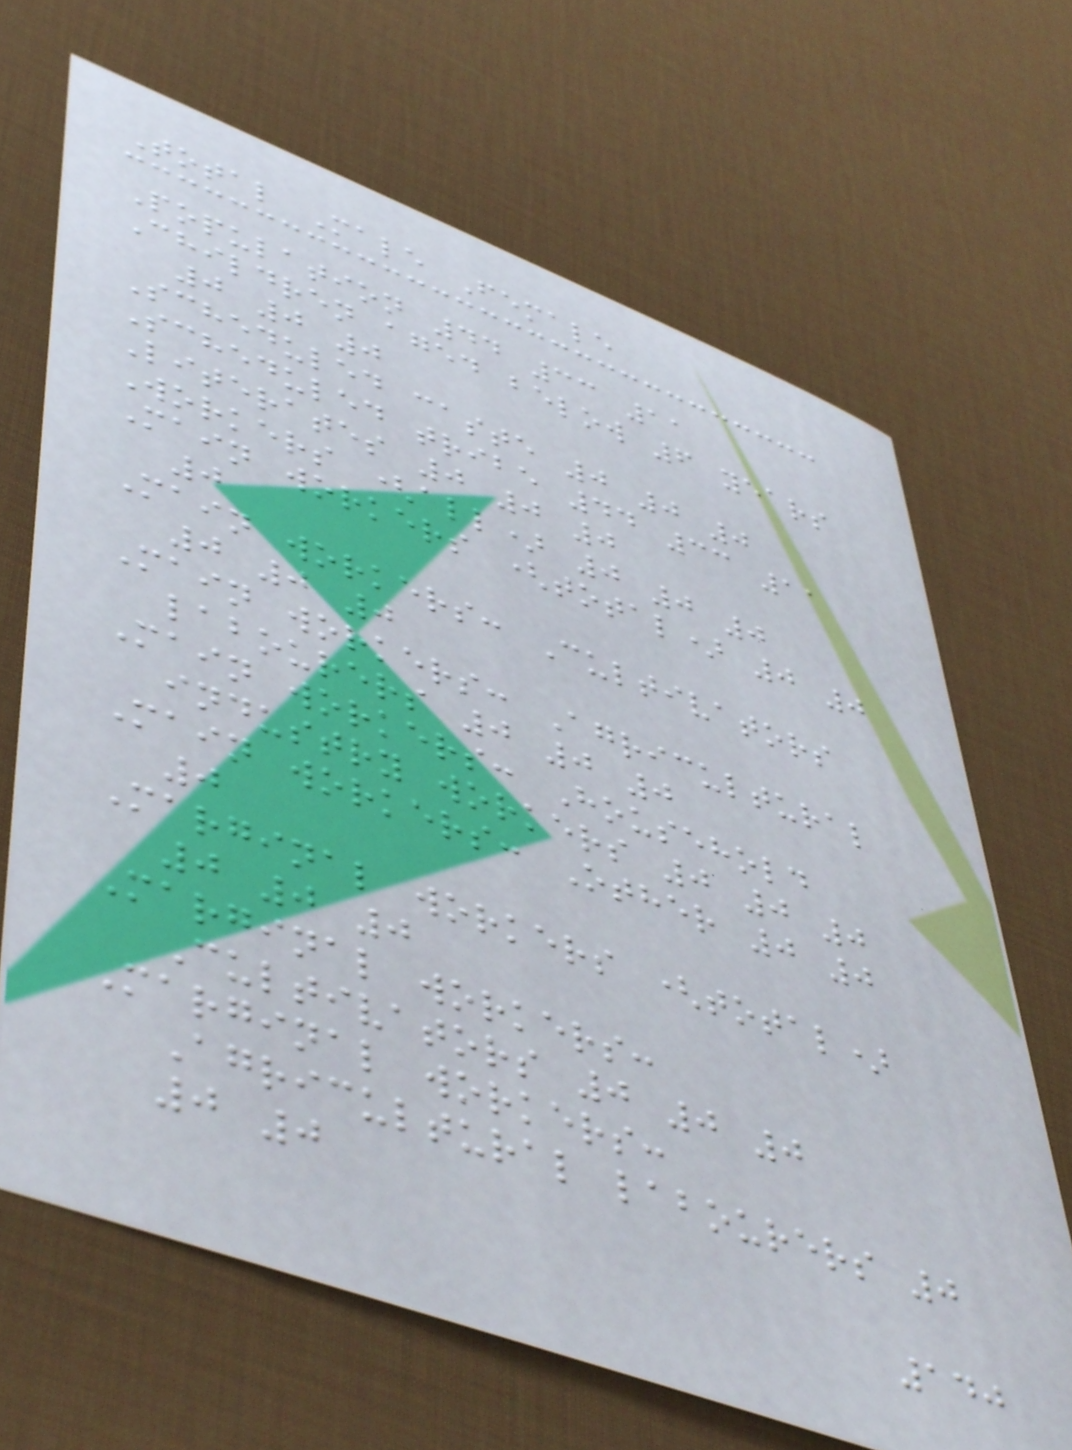Total Male Female
Population 44 33 11
Children aged below 6 years
0 0 0
Scheduled caste 0 0 0
Scheduled tribe 44 33 11
Literates 0 0 0
Workers (all) 0 0 0
Main workers (total) 0 0
0
Main workers: Cultivators
0 0 0
Main workers: Agricultural
labourers 0 0 0
Main workers: Household
industry workers 0 0 0
Main workers: Other 0 0
0
Marginal workers (total)
0 0 0
Marginal workers:
Cultivators 0 0 0
Marginal workers:
Agricultural labourers 0
0 0
140
